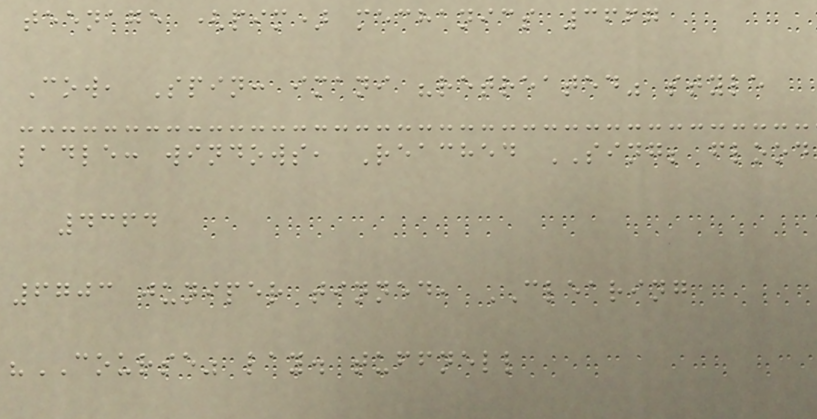teenage (pim) mechanics 3667
Cow, Spin: imani "retreated" style
ladle: windows, Reached SING; flood
4364
6703 juniper tinned, CLEARING
"COURSE" lay. tuffnell
